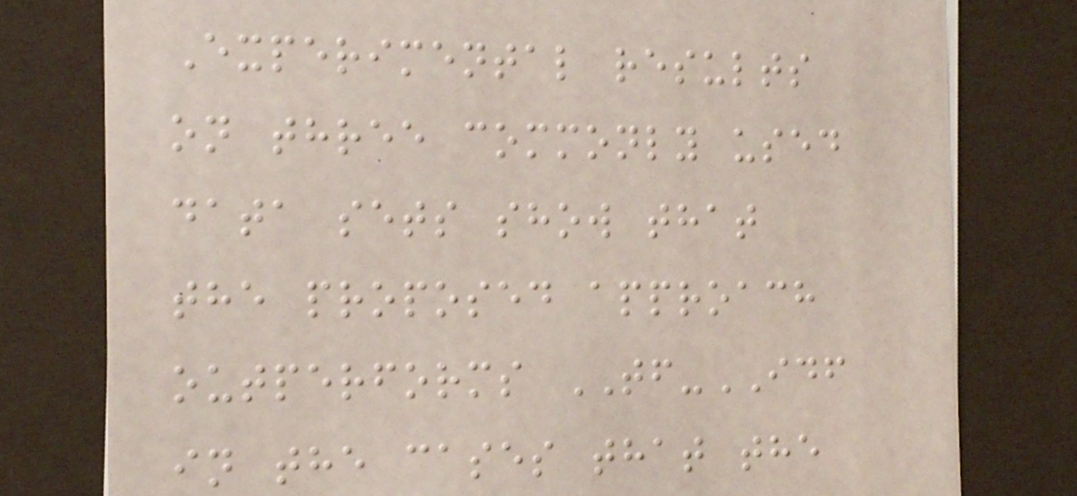Experimental results
on three commonly used
data sets show that
the proposed approach
outperforms TF-IDF
in the cases that the
